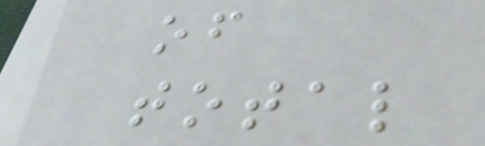of
total
